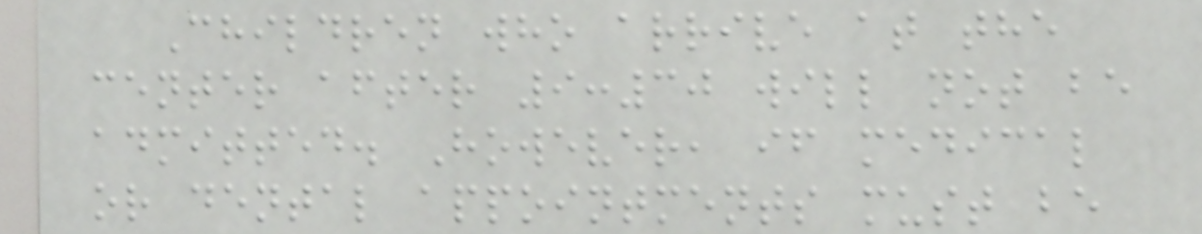Children who arrive at the
center after 9:30 will not be
admitted. However, if medical
or dental appointments must be
